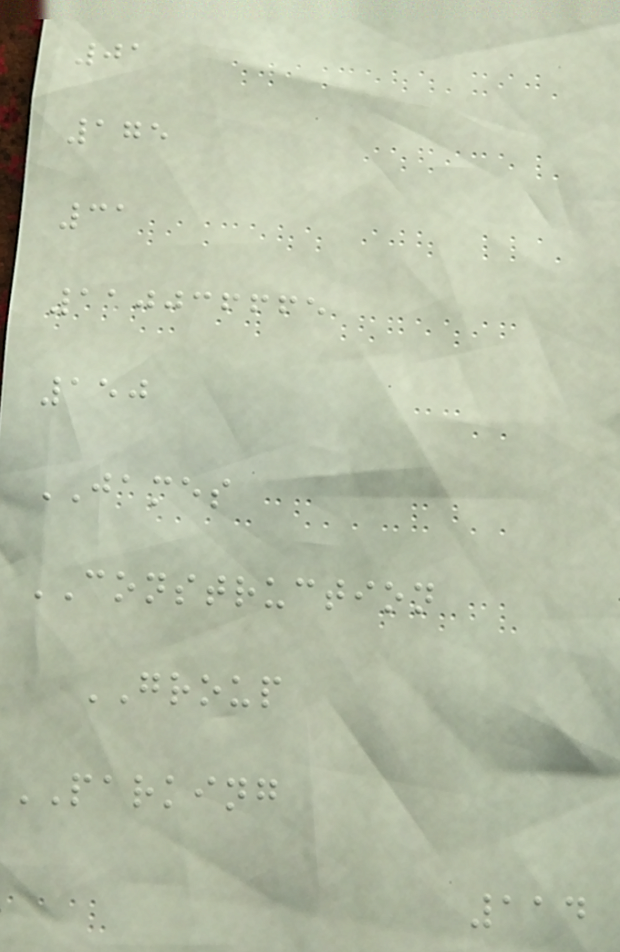01
175
31
110036665
150
JAMES
CONSTRUCTION
GROUP
PARKING
114
